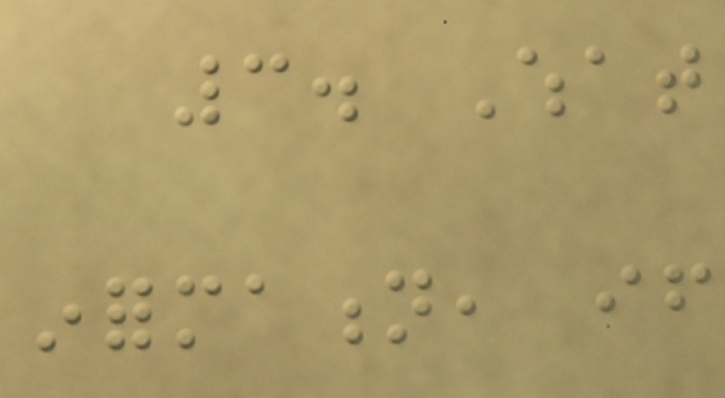3. What
information, if
